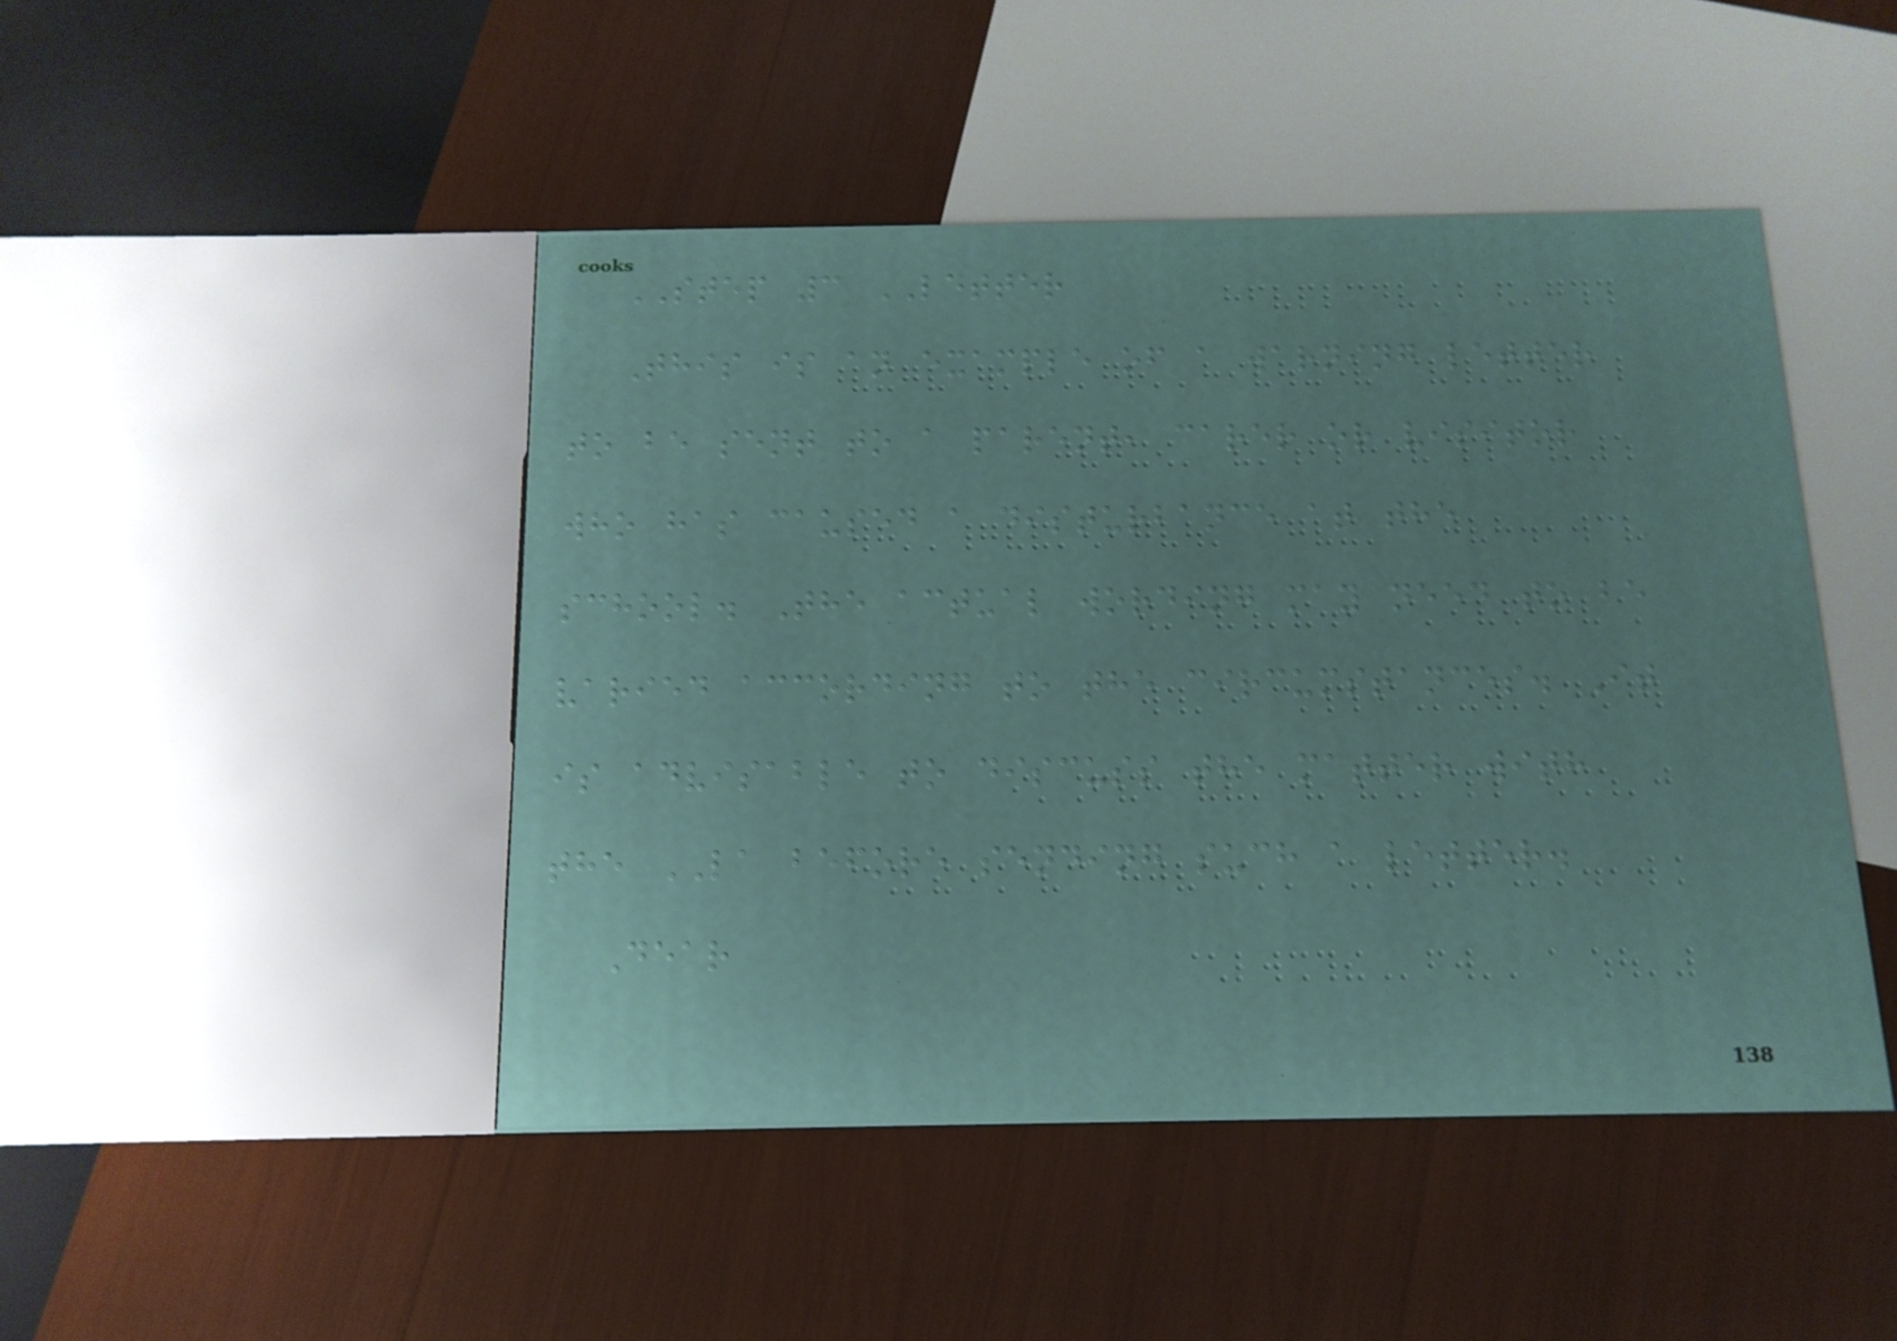STEP 3 LETTER
This is an example of a warning letter
to be sent to a parent, carer or visitor
who has caused a disturbance at the
school. The actual wording may need to be
varied according to the circumstances. It
is advisable to discuss the matter with
the LA before sending such a letter.
Dear
